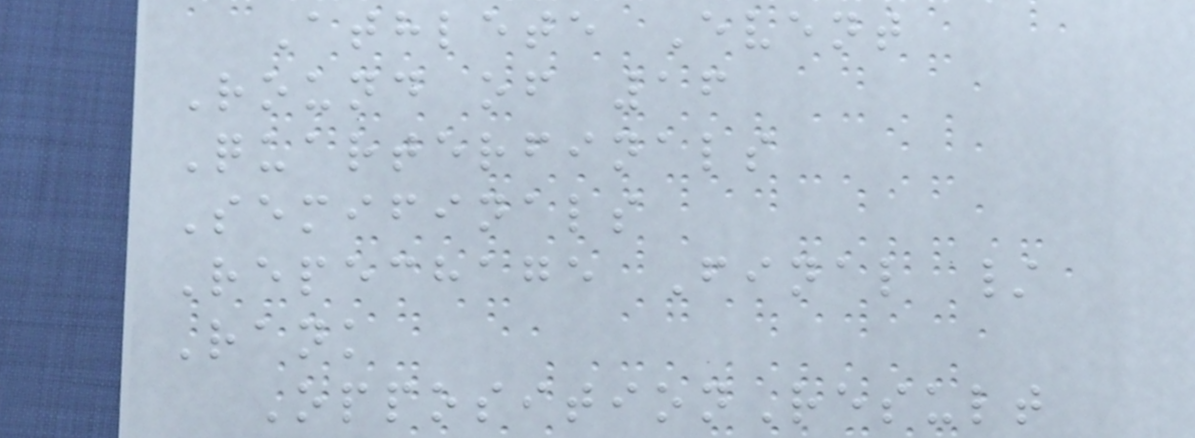Athlete Event
Round of 16
Quarterfinals
Semifinals
Repechage Final /
Rank
OppositionResult
